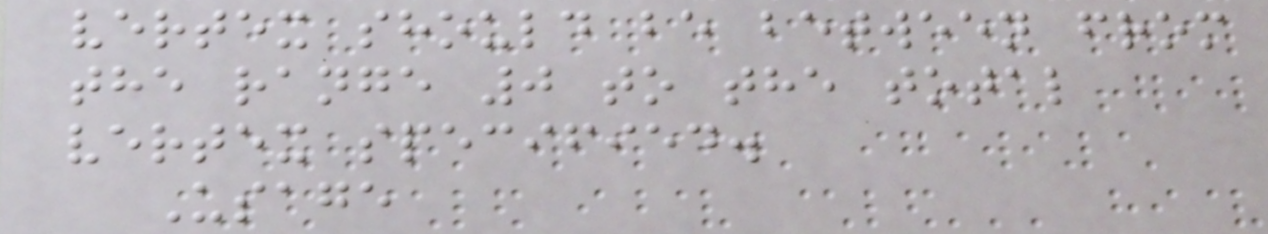vertex should be between from
the range 0 to the total
vertex specified.
Usage
